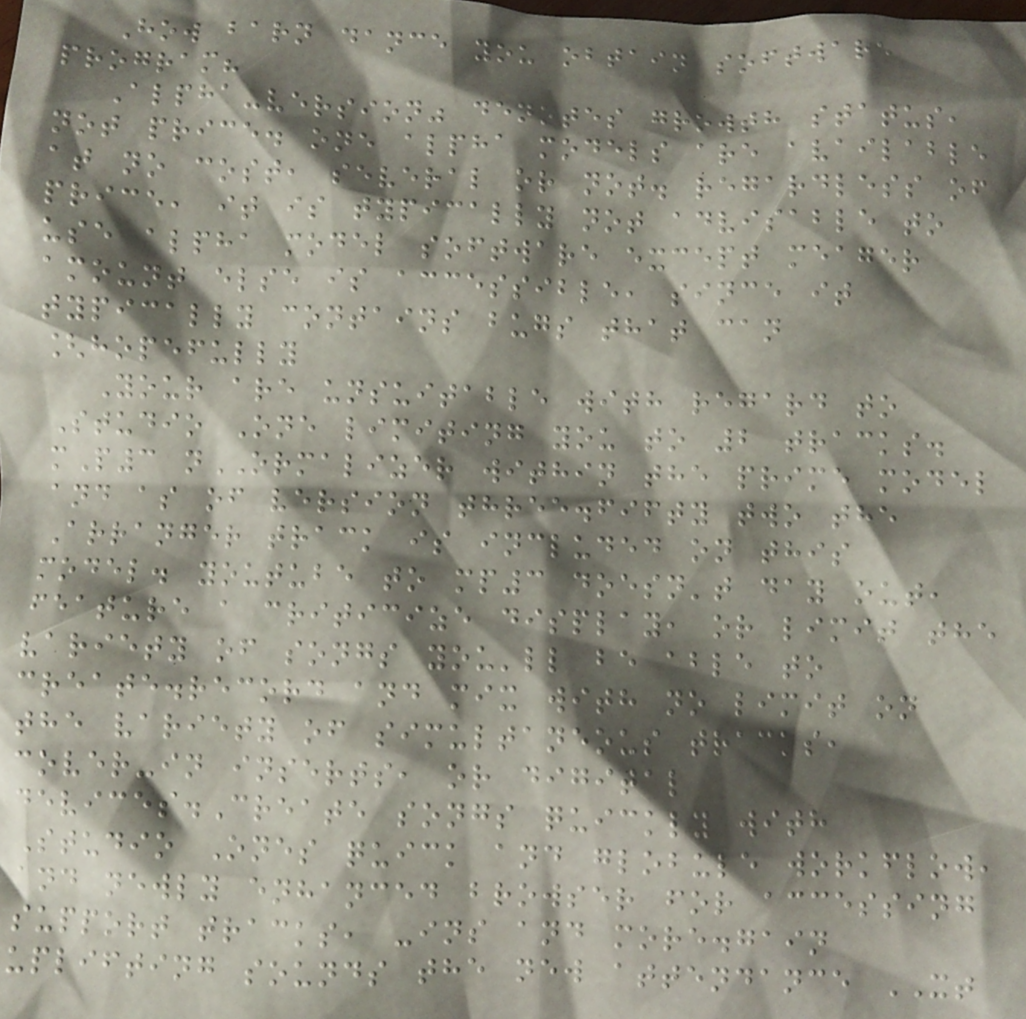How barn dance you obtain software
program?
Alpha-version" denotes growth status,
not price. one alpha models are available
at no cost, several or not. regardless of
price, it is typically not advisable to
use alpha model software except meager
amount else is accessible, since it
typically contains bugs that can
[hopefully
Your are unsuitable with regard to
Studio One limiting you to 2 tracks.
mP3 nORMALIZER within the prime model
and as of version three.fifty two the
Arranger track is included on this
model. youtube to mp3 doesn't day out,
feature a criticize display, or limit the
variety of songs you'll be able to
create.record and mix with no limit on
the variety of simultaneous tracks,
cover-in inserts, or digital
devices.Create songs quickly with
Studio Ones quick and globule workflow,
and newly enhanced browser for accessing
support tracks, -ins and more.gain
uplifting sounds the new attendance XT
